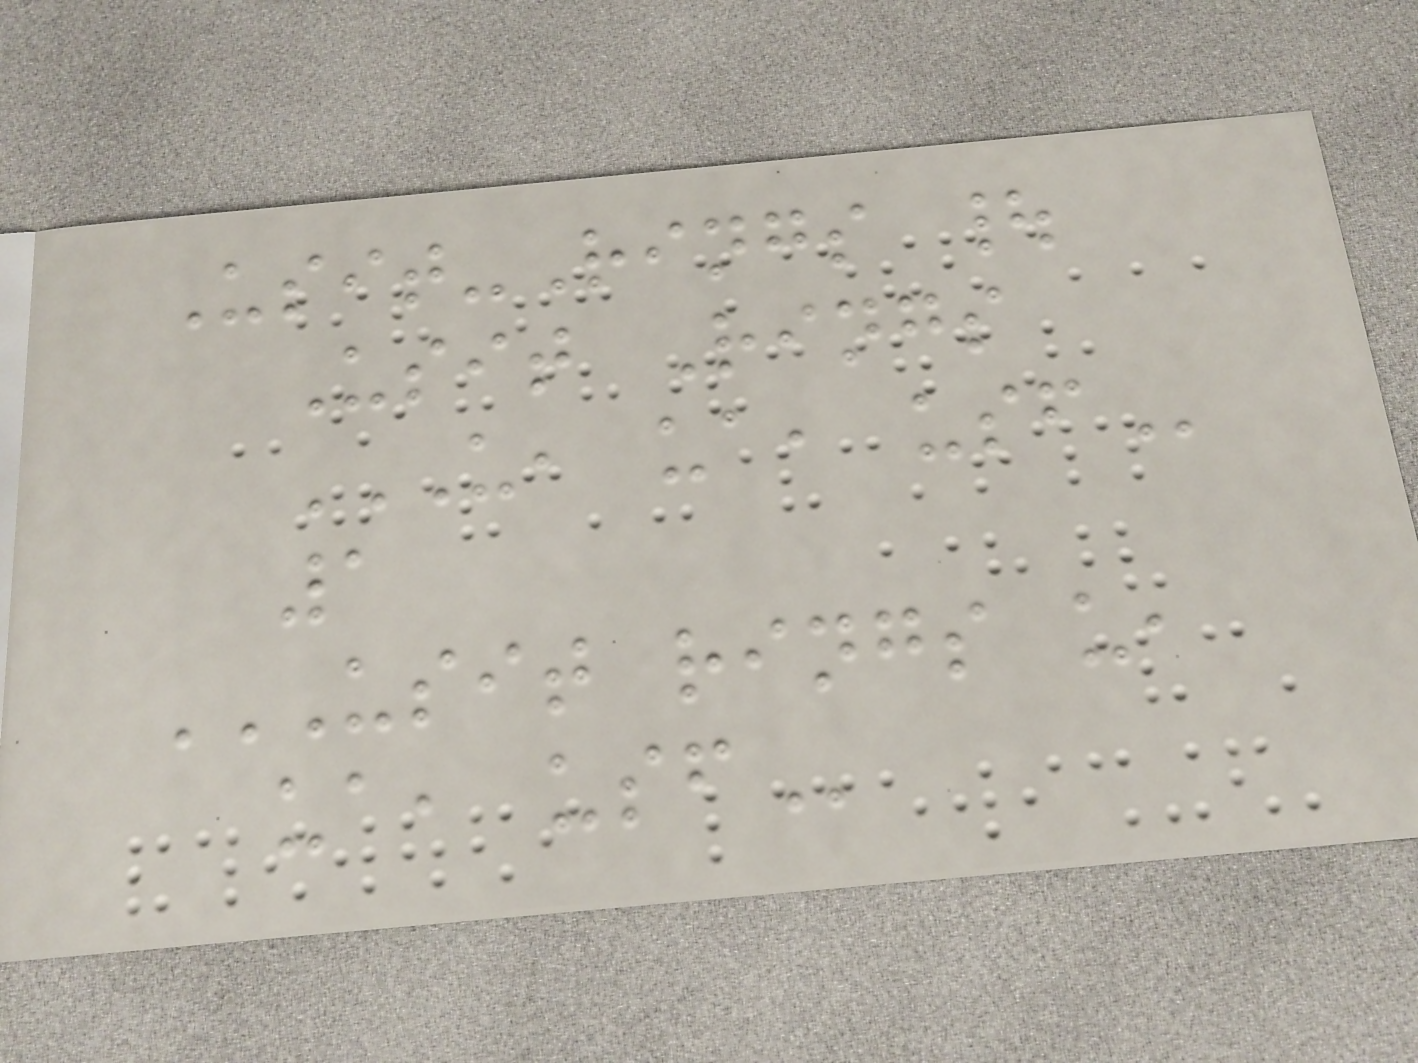Usit-Rings |
Usit Rings
U, UA, USF
1
USIT RINGS U,
UA, USF
